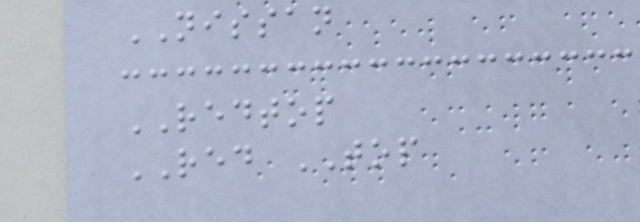NISSAN
REDTOP
RED TOP
